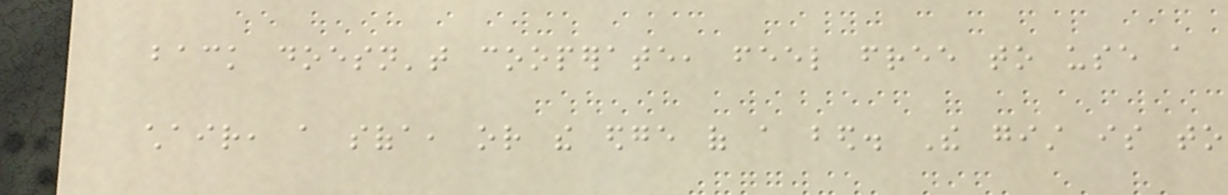back doesn't cooperate, feel free to use a
chair, a sofa, or the edge of a bed. The gist is to
